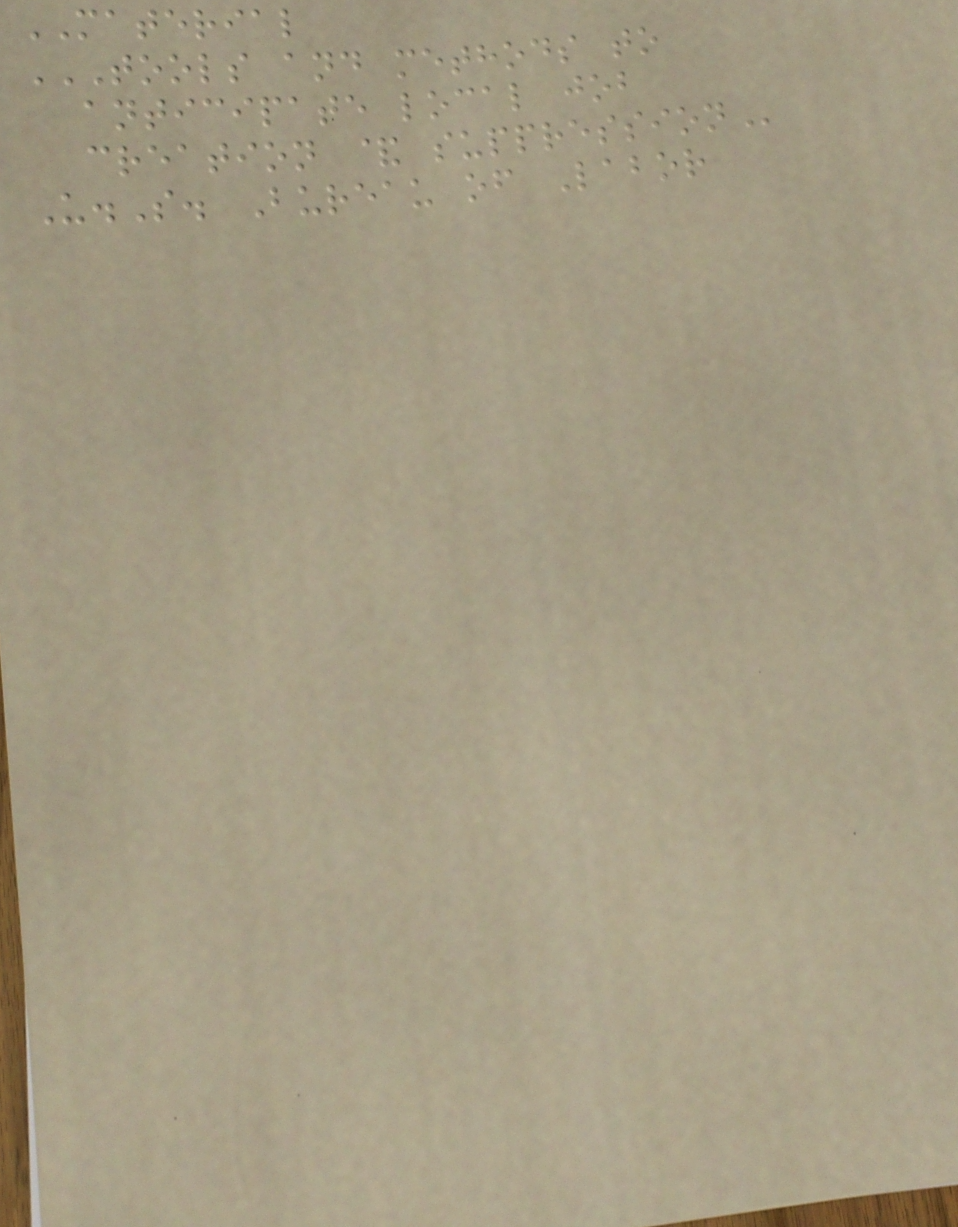MATERIAL
TOOLS AND METHODS TO
ANTICIPATE LOCAL JOB
CREATION & SUPPRESSION
U.S. Bureau of Labor
